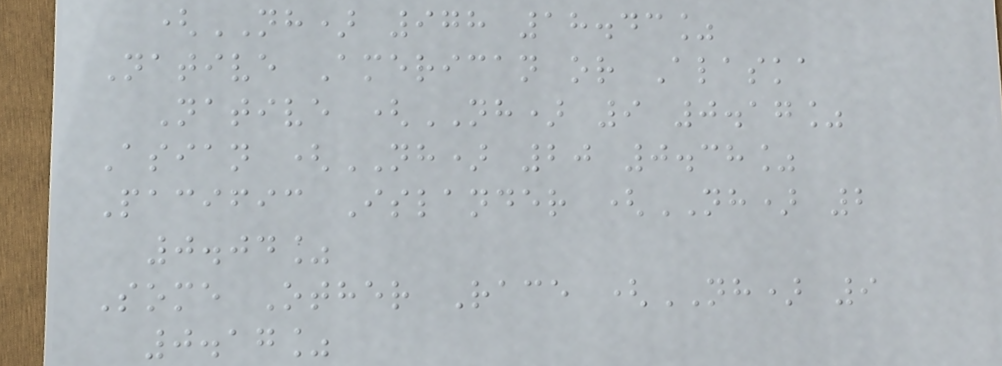(NH) 978 18.43%
Native American or Alaska
Native (NH) 9 0.17%
Asian (NH) 20 0.38%
Pacific Islander (NH) 2
0.04%
Some Other Race (NH) 9
0.17%
